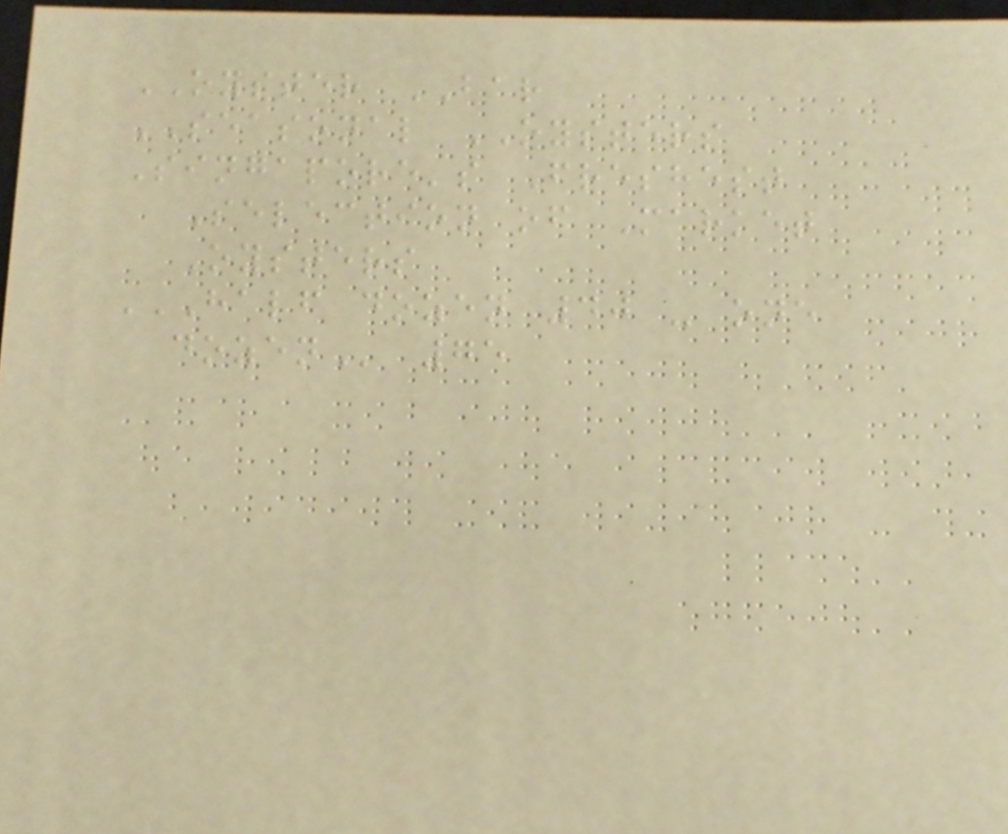OYSTER BAR
SEASONAL OYSTERS
Singapore's Freshest
Selection of Market
Oysters
HALF DOZEN 40 - ONE
DOZEN 75
